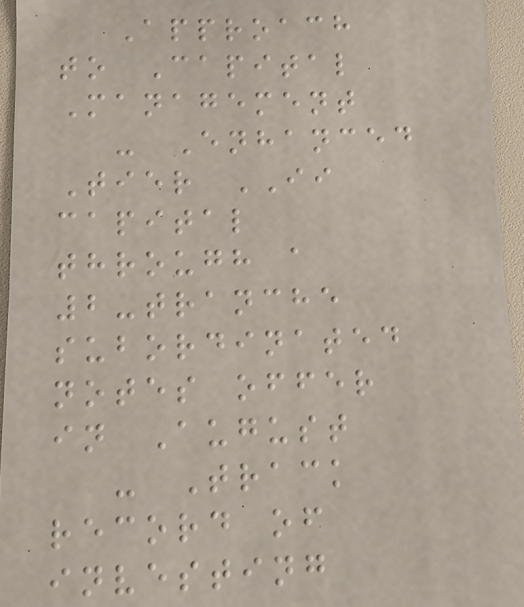Approach
to Capital
Management
- Enhanced
Tier II
capital
through a
2-tranche
subordinated
notes offer
in August
- Track
record of
investing
